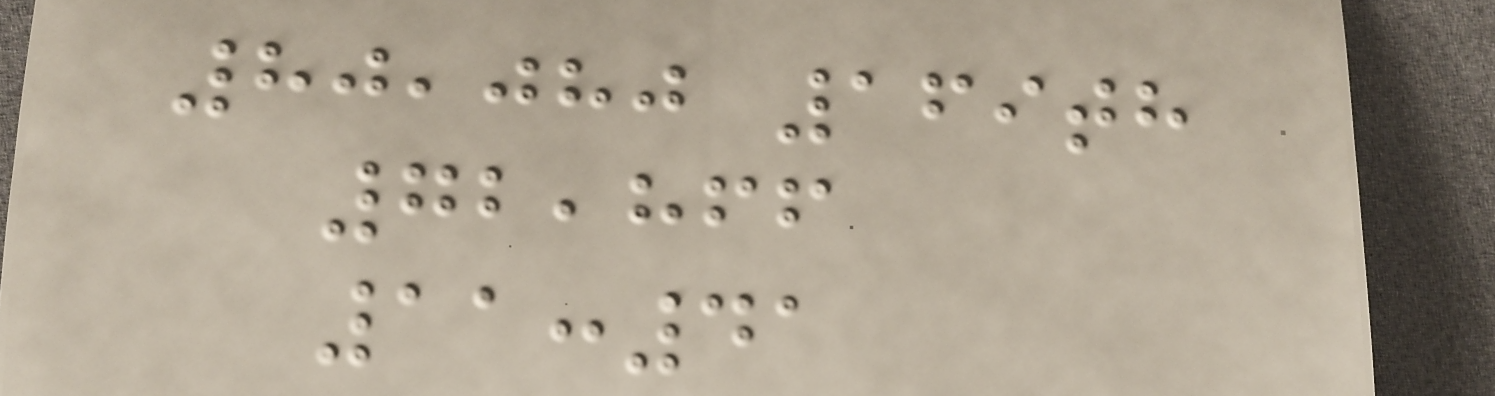80,080 169th
72,866
11:41
